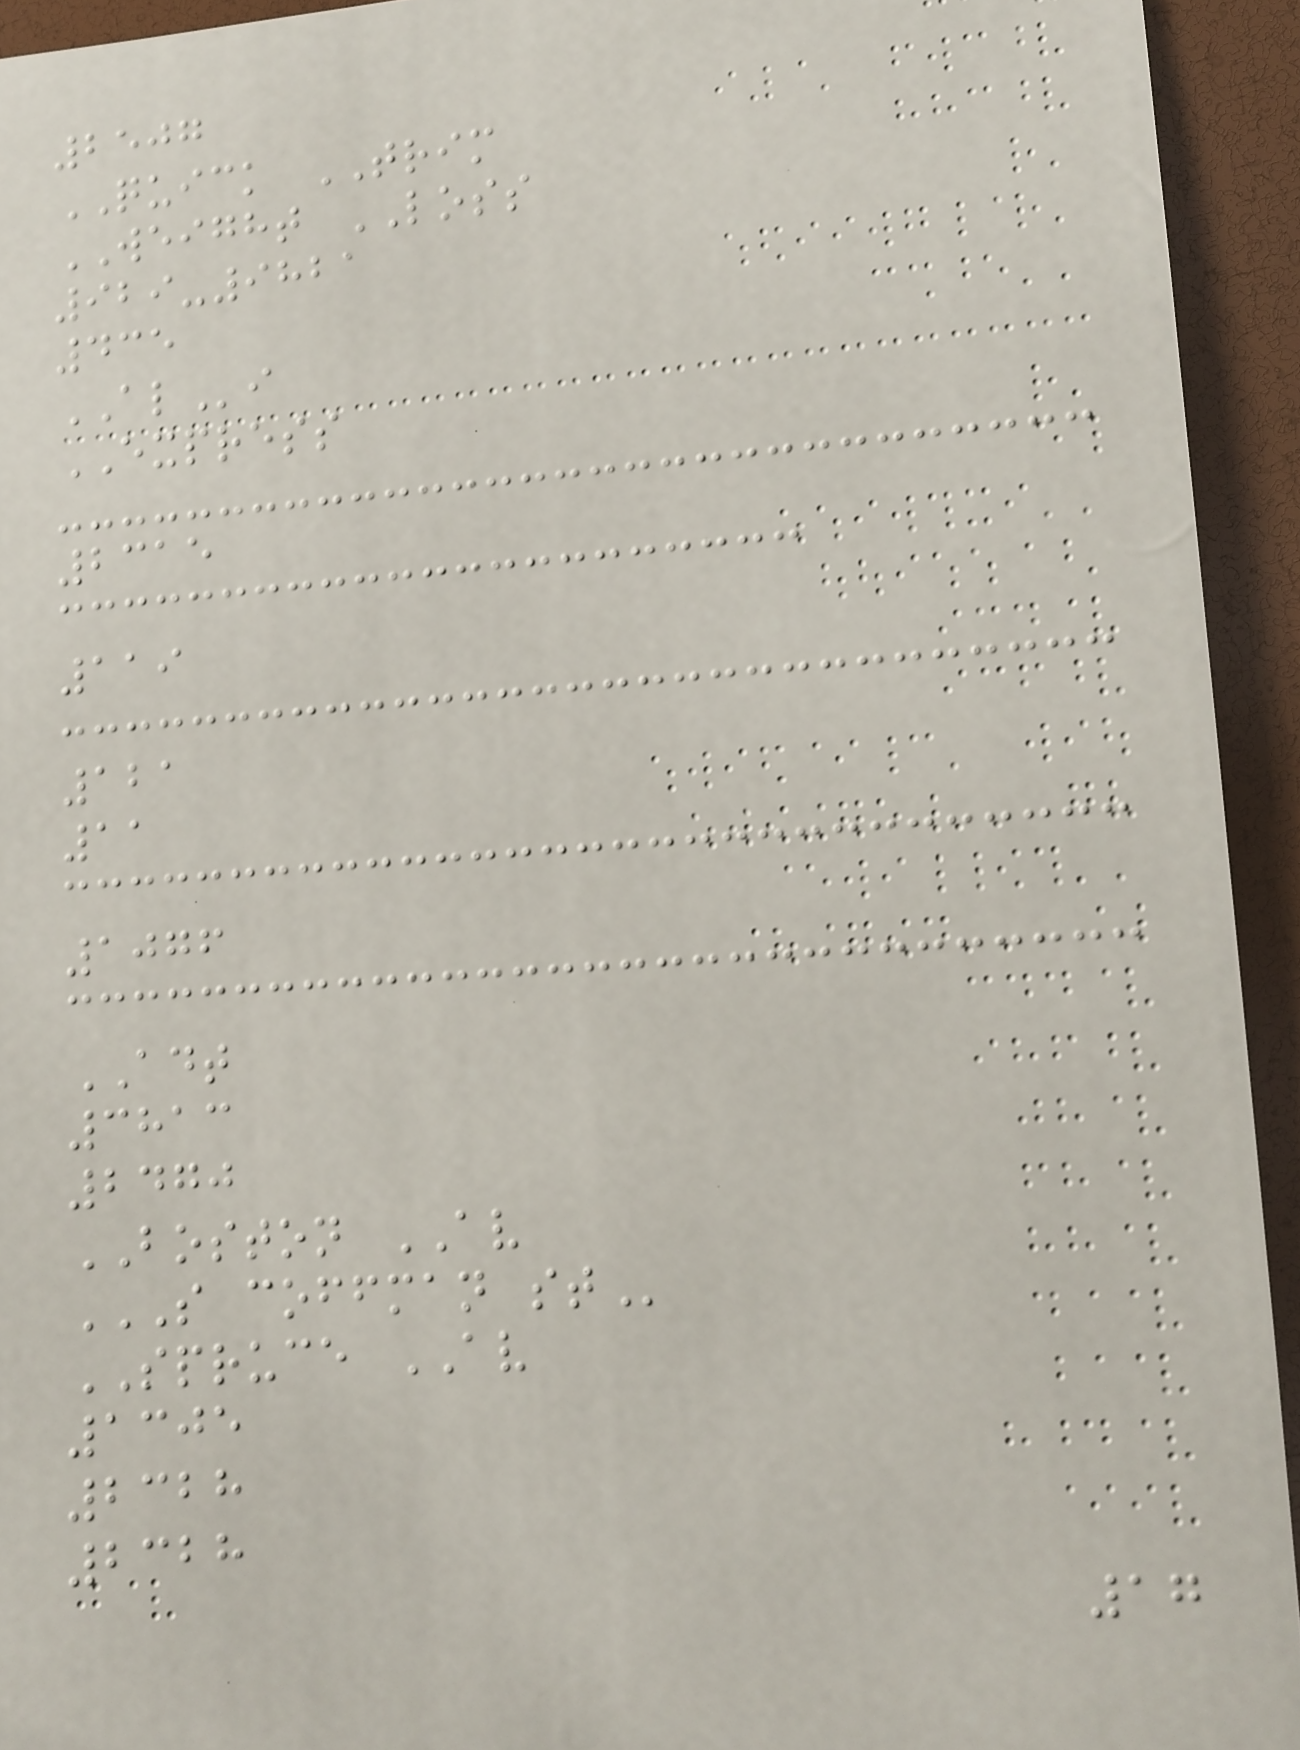2507
QUICK TRIM
WEIGHT LOSS
929-9821
435
ALi
EXPRESS
2315
119
121
11
1076
ADT
3813
2470
BOSTON AV
S COFFMAN ST
SPRUCE AV
1305
2328
2328
17
